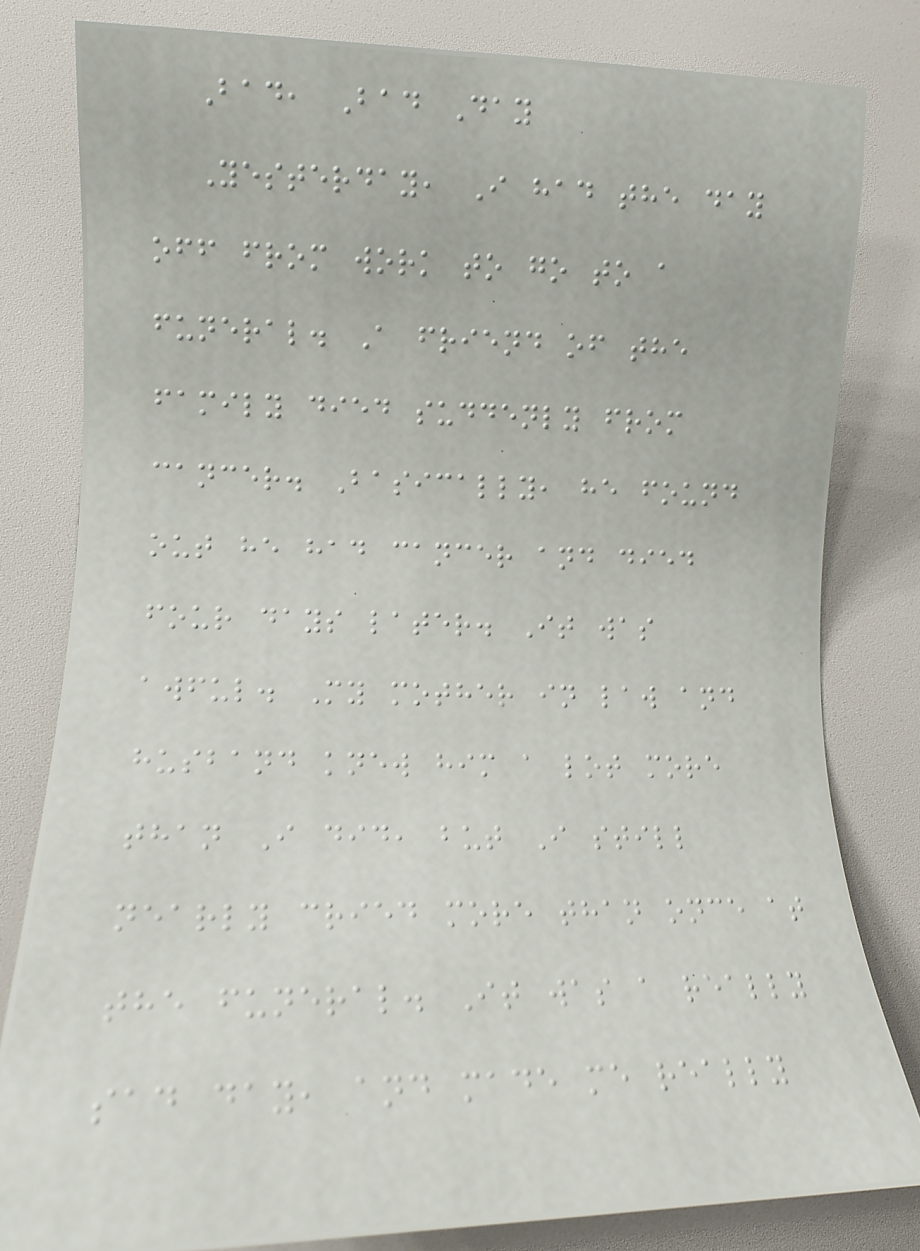Bad, Bad Day
Yesterday, I had the day
off from work to go to a
funeral. A friend of the
family died suddenly from
cancer. Basically, he found
out he had cancer and died
four days later. It was
awful. My mother in law and
husband knew him a lot more
than I did, but I still
nearly cried more than once at
the funeral. It was a really
sad day, and made me really
